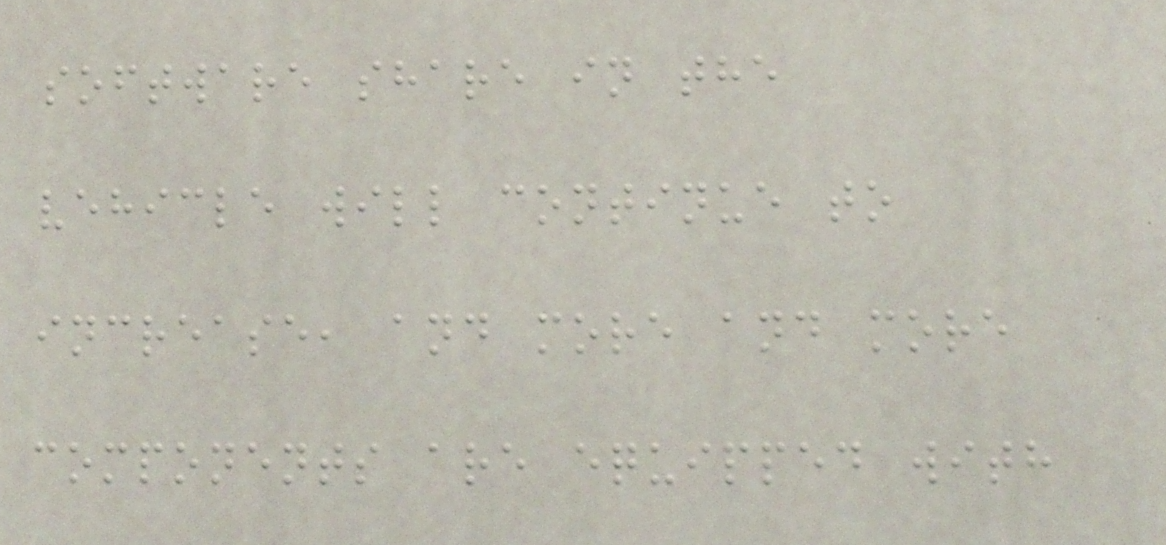software share in the
vehicle will continue to
increase, and more and more
components are equipped with
